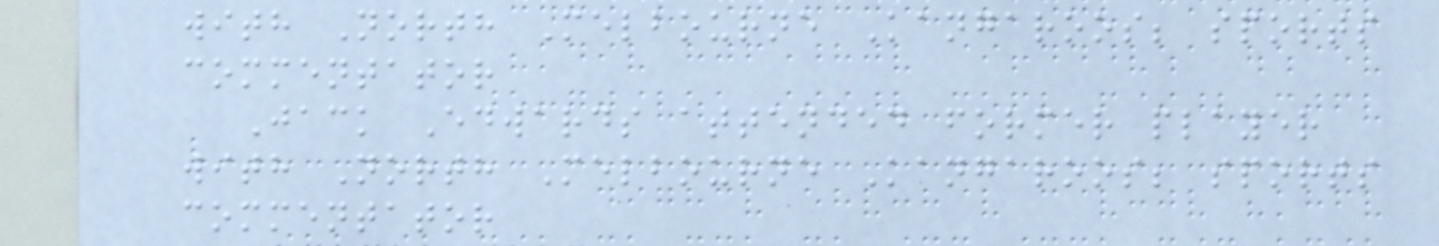with North Melbourne Kangaroos; sports
commentator
Jack Edwards attended former player
with North Melbourne Kangaroos; sports
commentator
